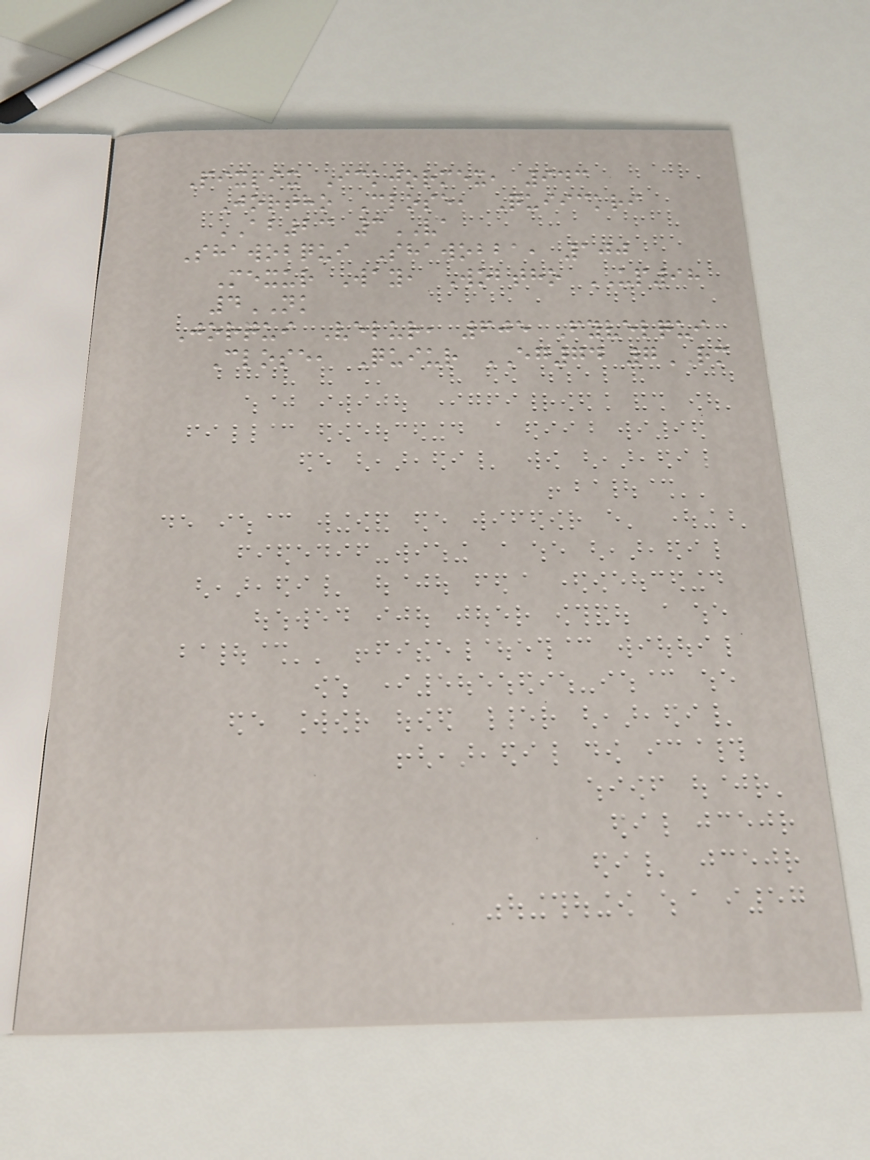Pixpix Ickjormex, 943
Jortho Close, Quiickri
AB23 3VA
Shawobqui Shawobba, 100
Mexur Way, Wobtho UP98
4NK
Jorqui Velur, 605 Fyvelqui
Close, Quiur EG74 7RM
